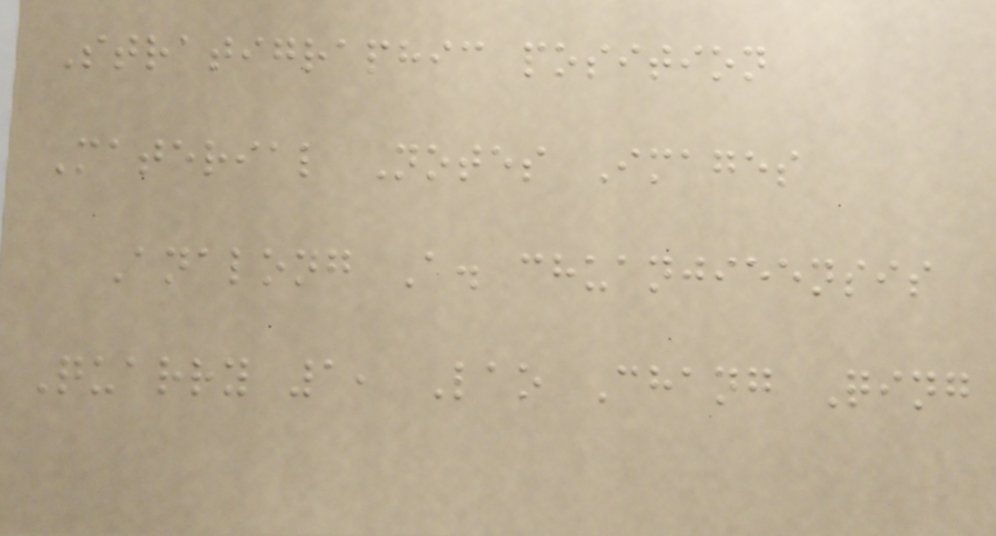Stratigraphic position
Material Notes Images
Analong A. chuanjieensis
Quarry 1, Lao Chang Qing
